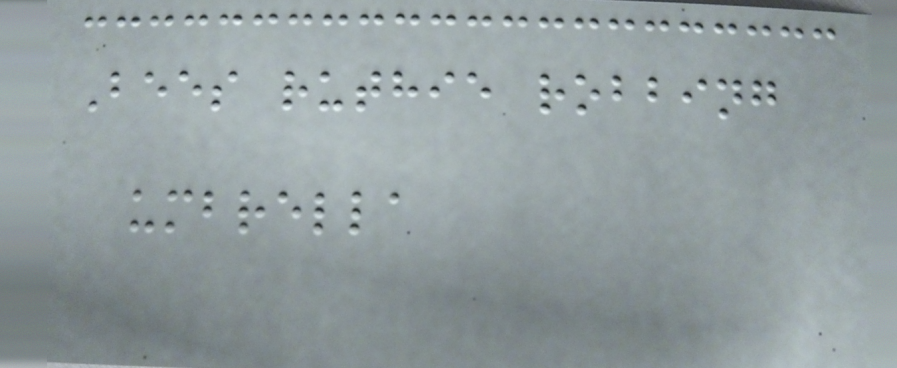Bees ruthie robbing
umbrella
